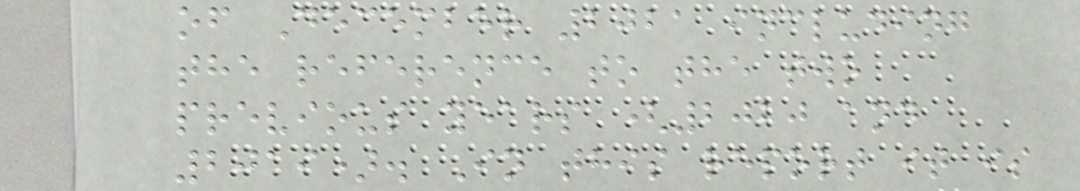of December 2021 including
the reference to the two
previous years (2020 and
2019). In this report it is
